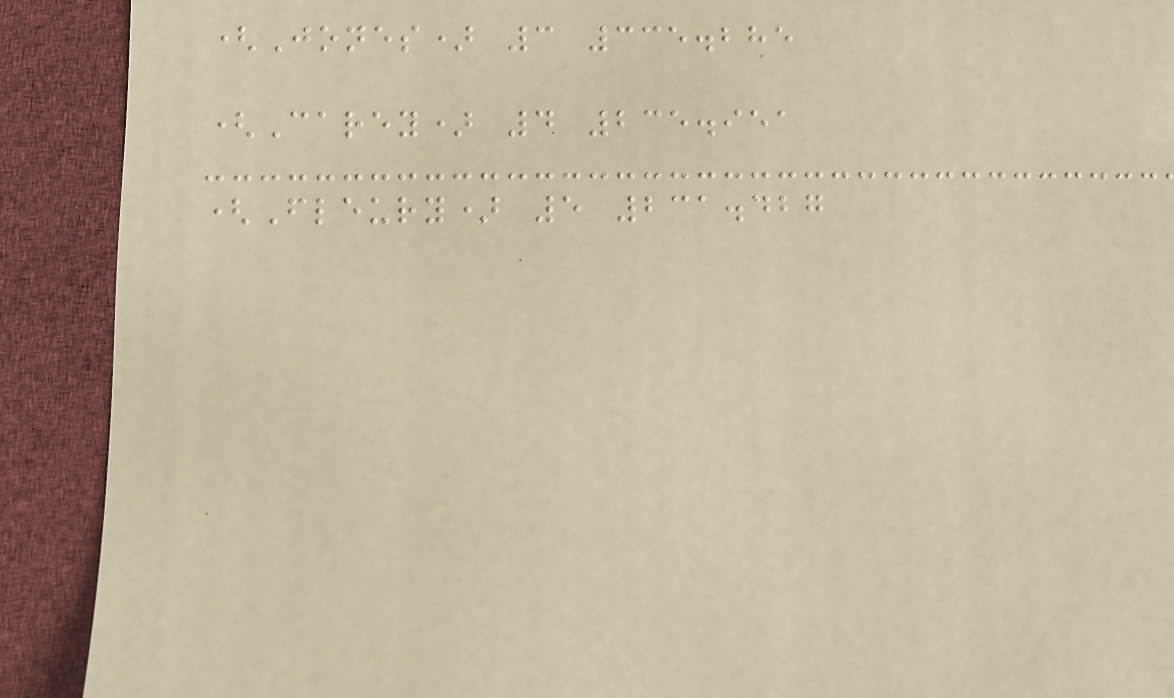(Jones) 3 335.285
(Carey) 4 235.951
(Fleury) 5 231.427
